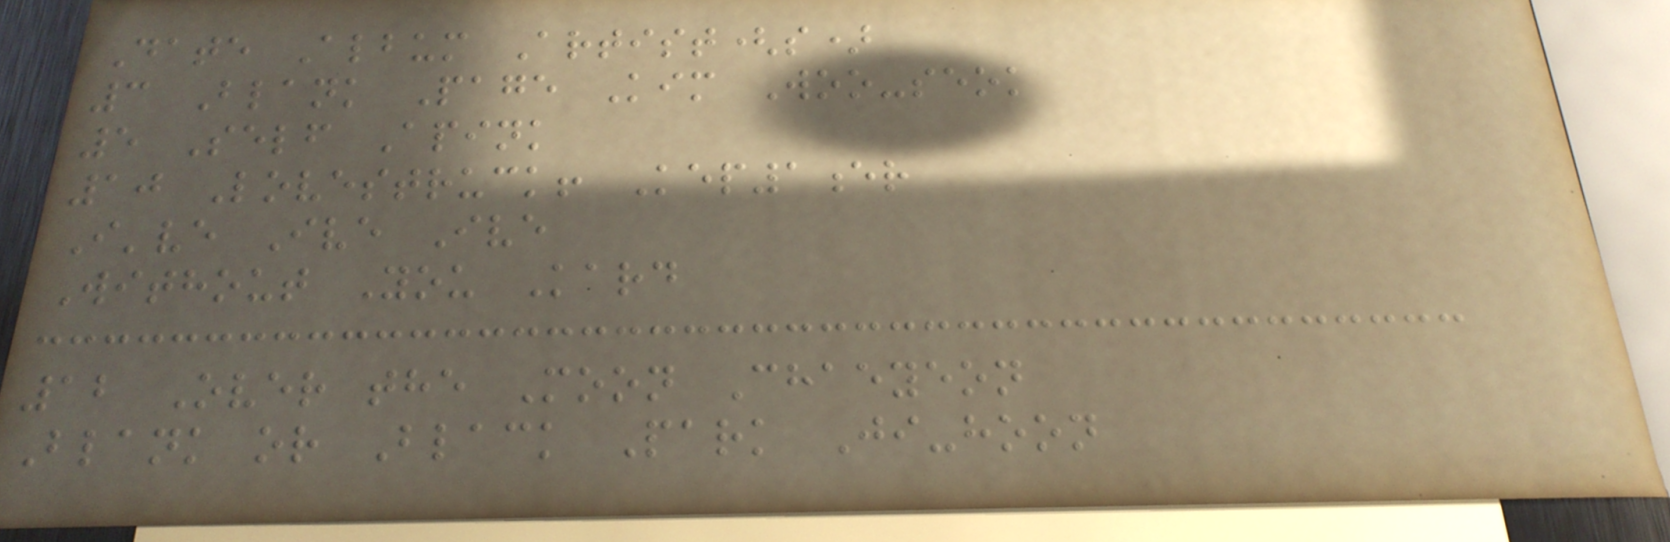Date Album Artist(s)
3 Blank Page Kim Woo-seok
5 Self Apink
10 Lovestruck! Kep1er
I've Ive Ive
Without You Kard
12 Over the Moon Chaeyeon
Blank or Black Park Ji-hoon
